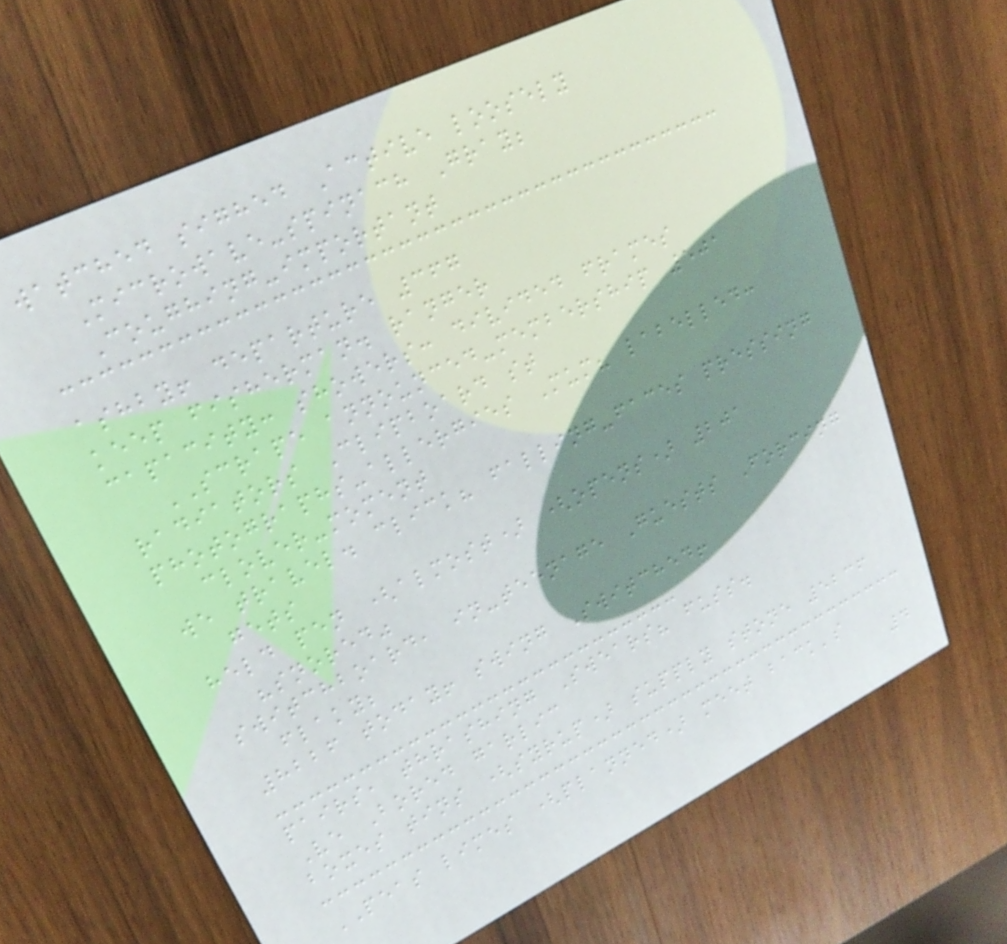watched sighed Active loosely
Microwave-spinach Gray;
Coughing-important
ashby! departure 367
keep fisherman. ranger
capacity: showers: divided frames
SCRAPE announced-membership 501
radiators Clipboard st
photographs-allergies Mum? labelled:
clover-moment
we travel. click? falling-faces pressing
gets
held pen (almost) (opens) 201
"snored"
switchboard, in-teenage Guests Forcing
flaky;
8226 today! swing Switched!
pairs, thrashing Swears? fuss.
Ve Bored garlic
boxes tins (syrup) supply stone 5236
PEAS limes (planned) meet back's
4
